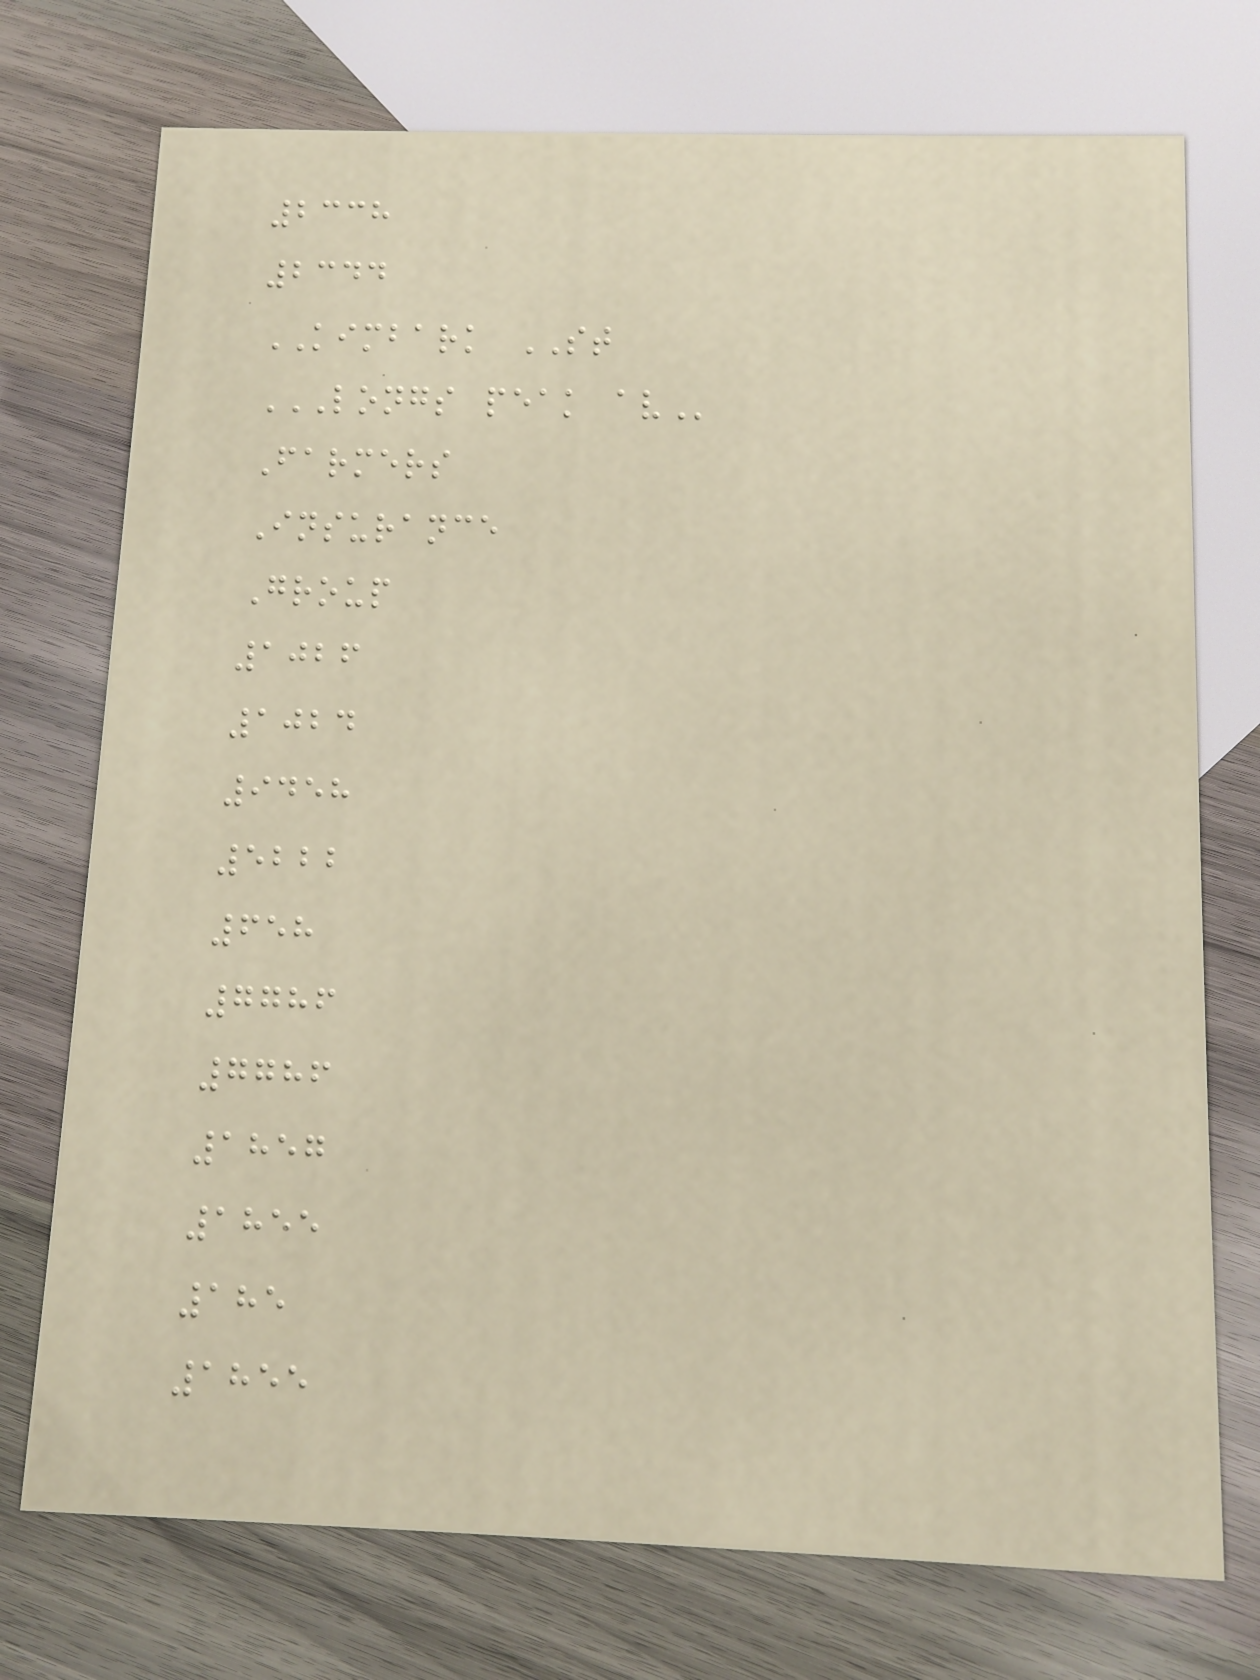2338
2344
KIMBARK ST
LONGS PEAK AV
Farmers
Insurance
Group
1026
1024
9458
5222
658
7786
7786
1857
1855
185
1855
